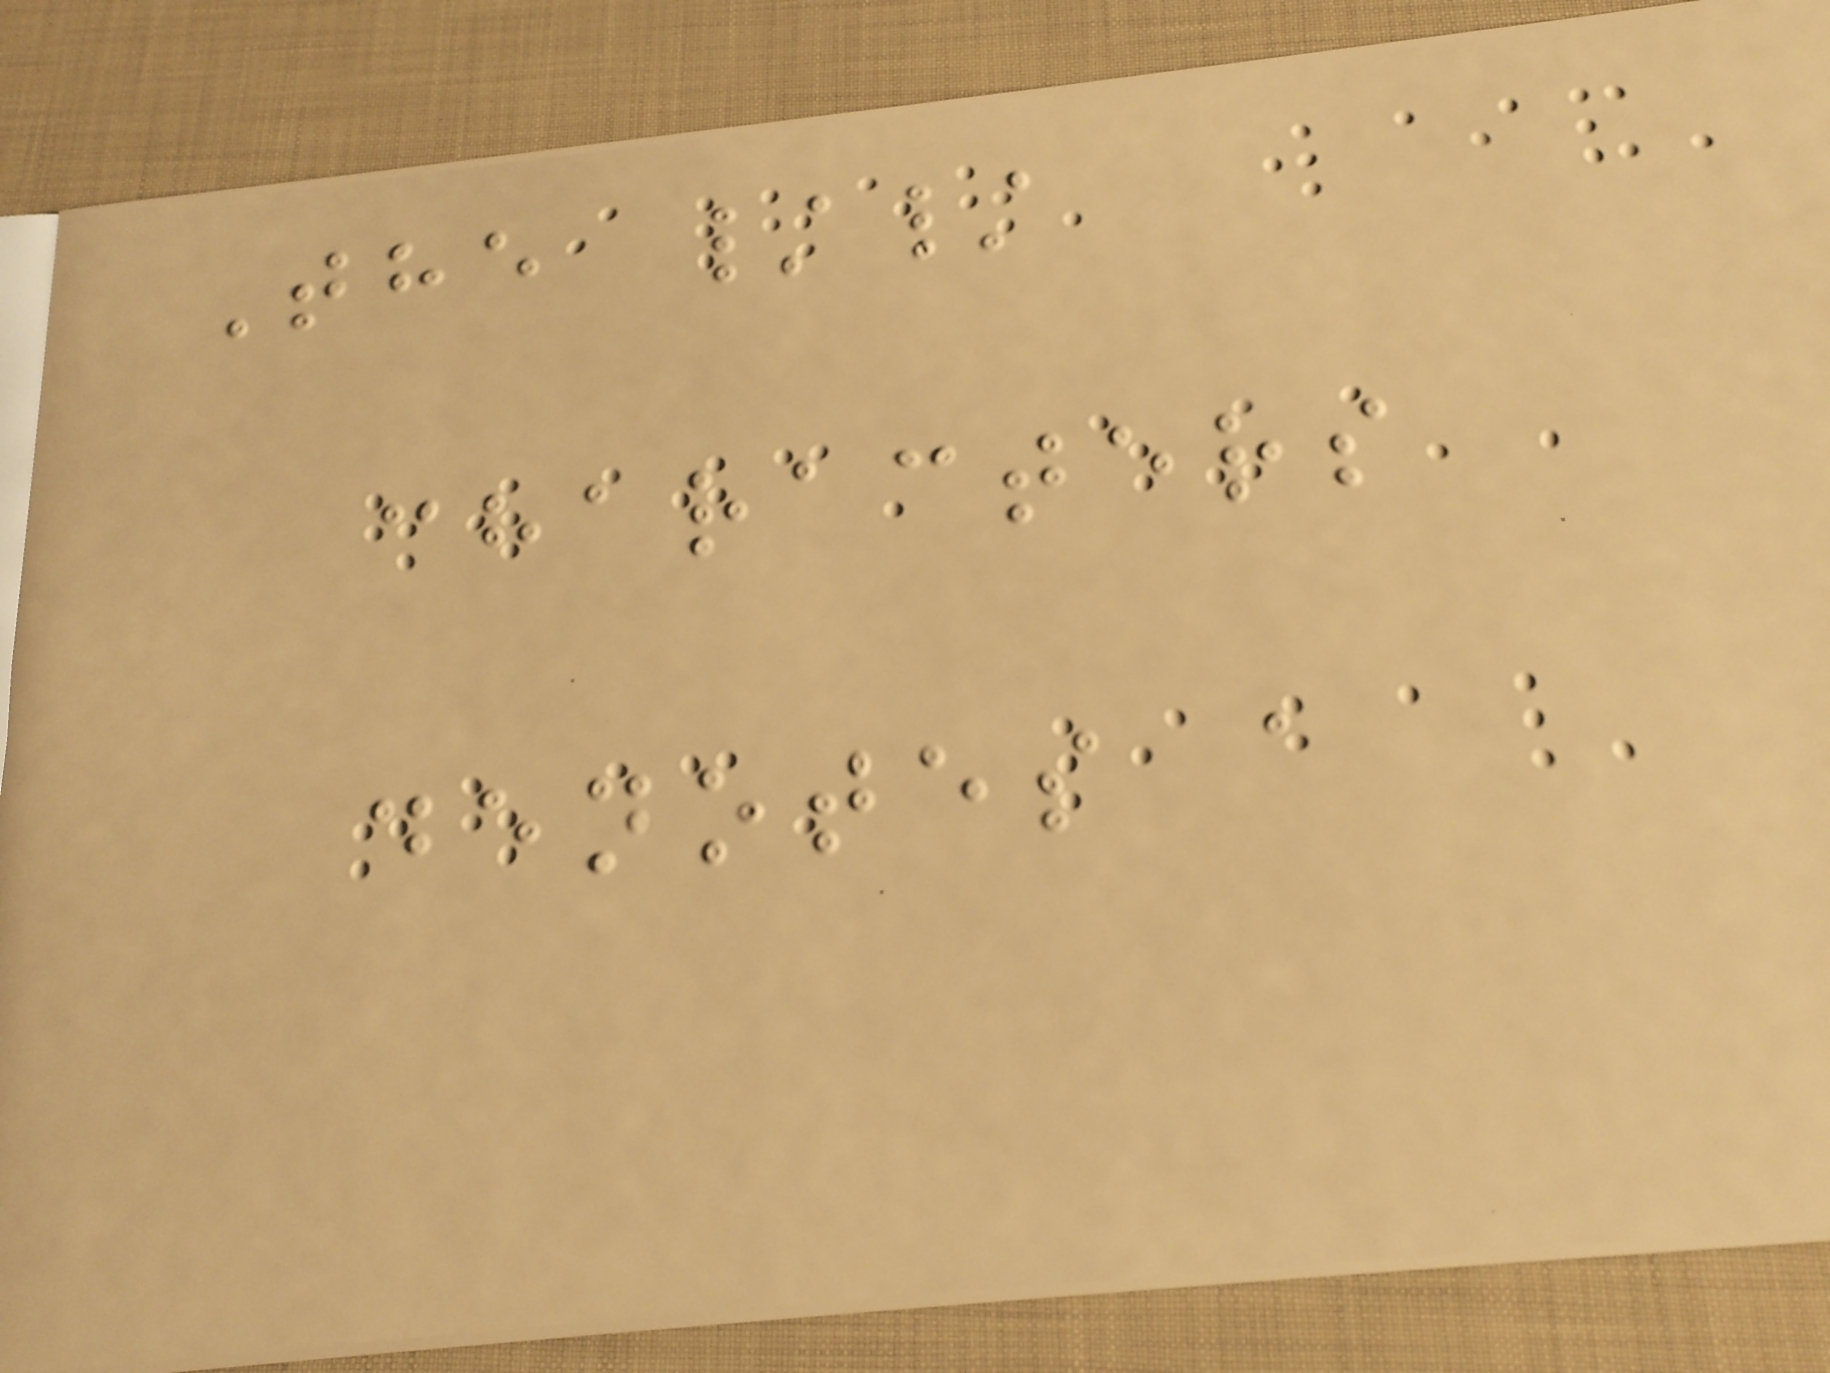The //
characters
denotes a
